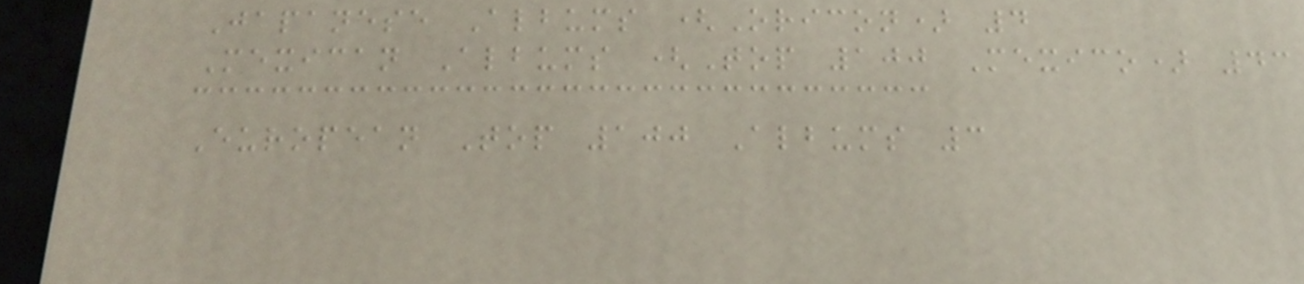Japanese Albums (Oricon) 4
Mexican Albums (Top 100 Mexico) 43
European Top 100 Albums 3
